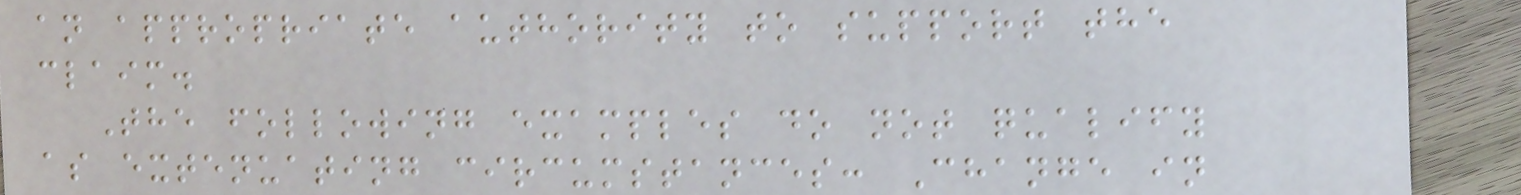an appropriate authority to support the
claim.
The following examples do not qualify
as extenuating circumstances: Change in
